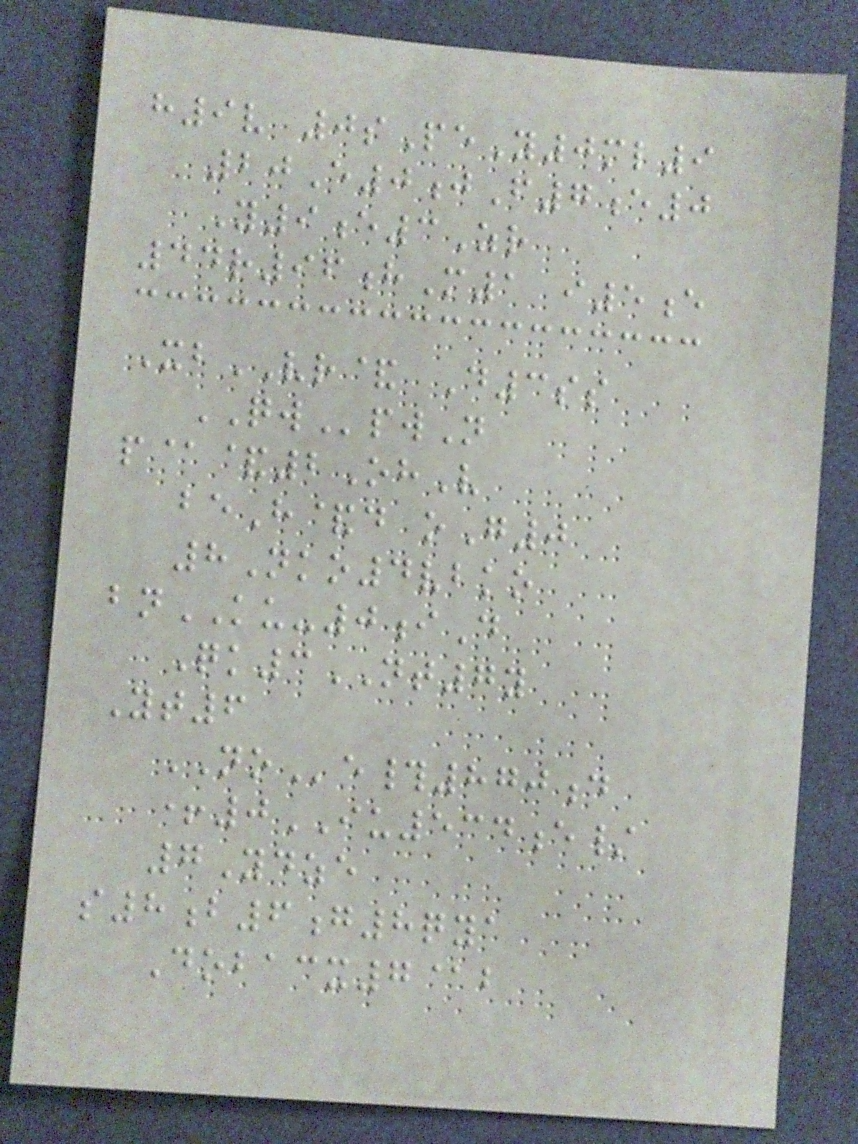h9v 0sPeY0ml9
20E0jF7e0
Y9e3Zr
44r96hM1 i5e
XbVR& D3ss
QWpwN
p@&2OhV
beH&d oG0
8Nko4vbko
bnKU-0iD
Qk3NT7y
Yt6
NOe#870d
+0IU534e/
7Ydze
s8b6g8qya
Dobacx7@b
